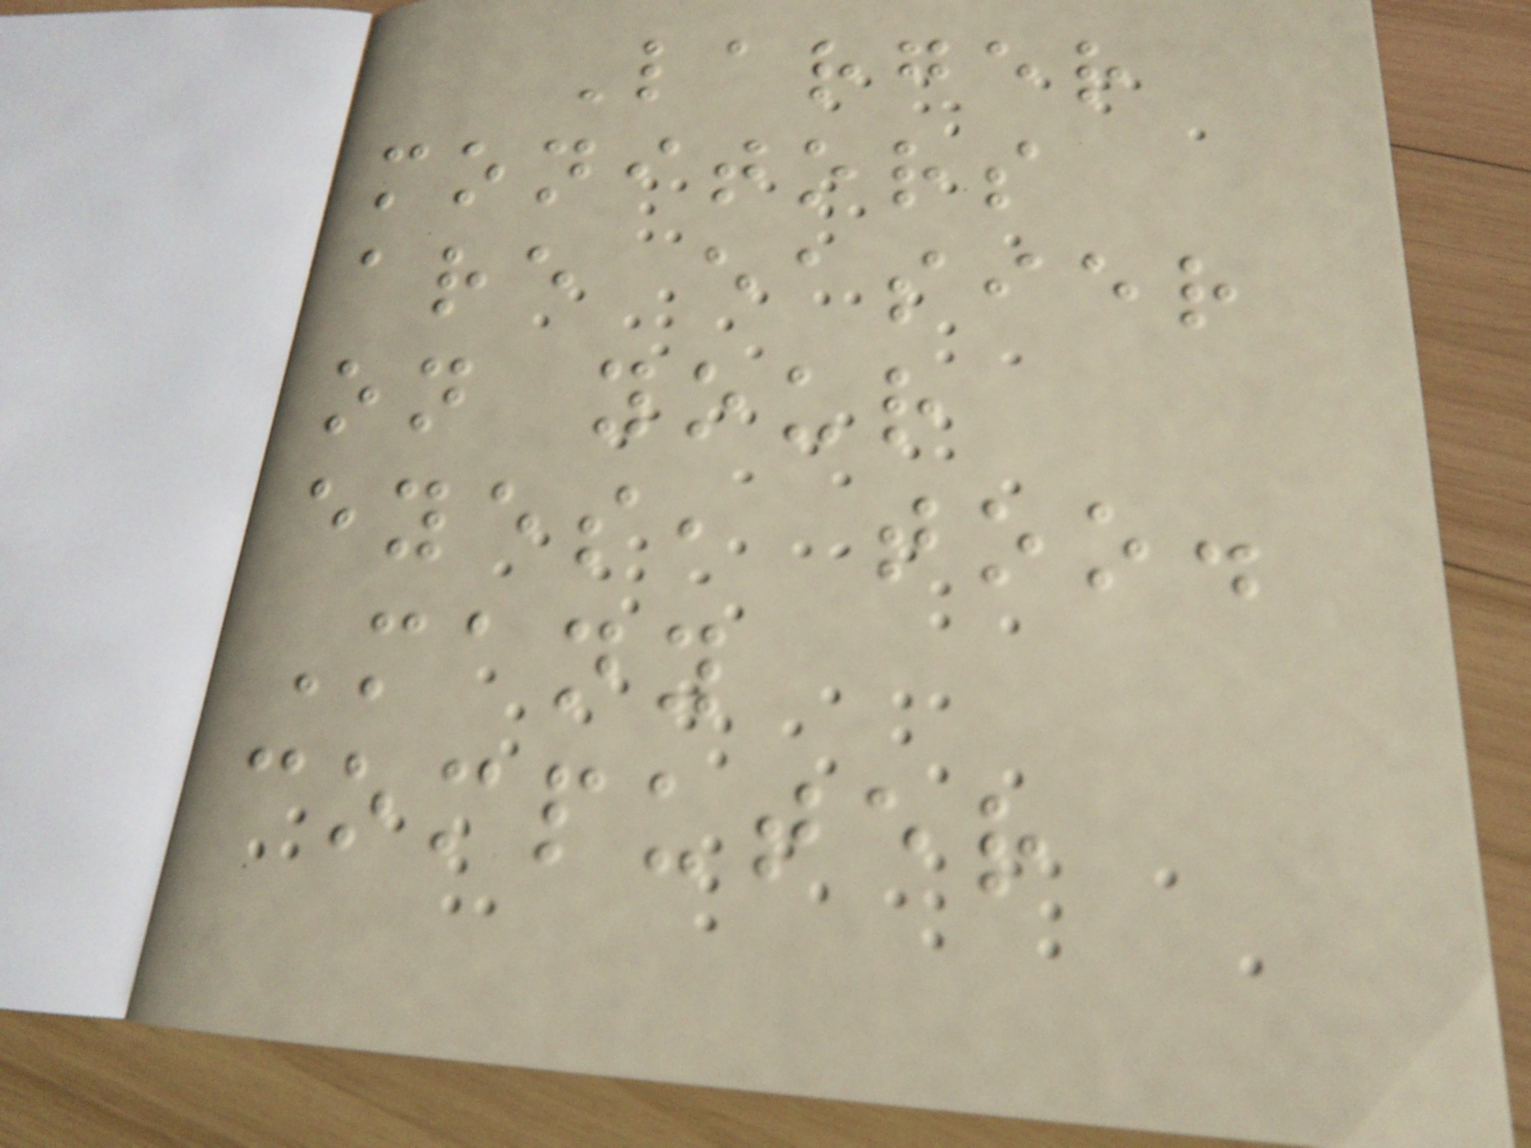Larger
monitors
are easier
on your
eyes, too.
Many
computer
